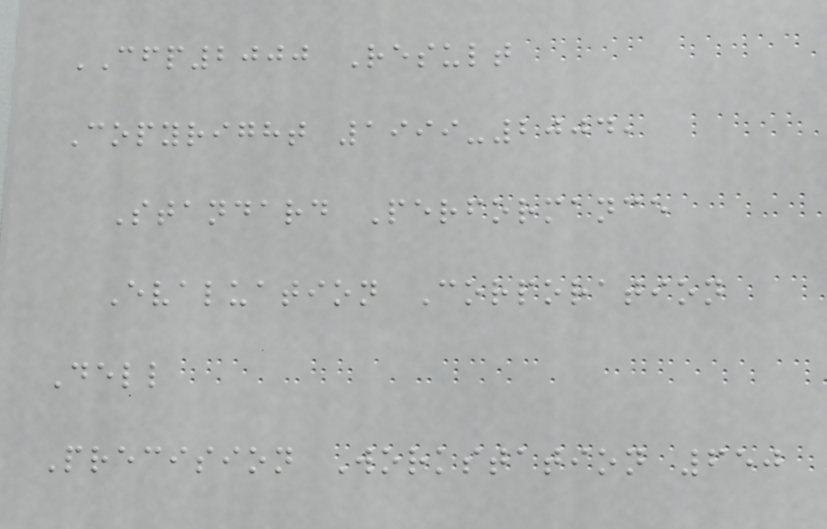CFP2000 Result
Copyright 1999-2004,
Standard Performance
Evaluation Corporation
Dell
Precision Workstation 650
